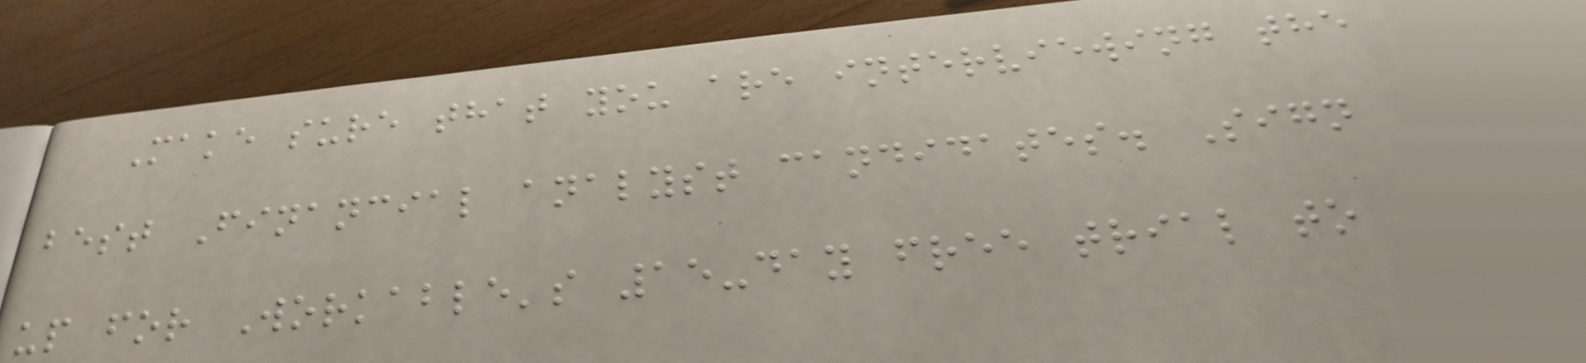Make sure that you are interviewing the
best Financial analyst candidates. Sign
up for Workable's 15-day free trial to
